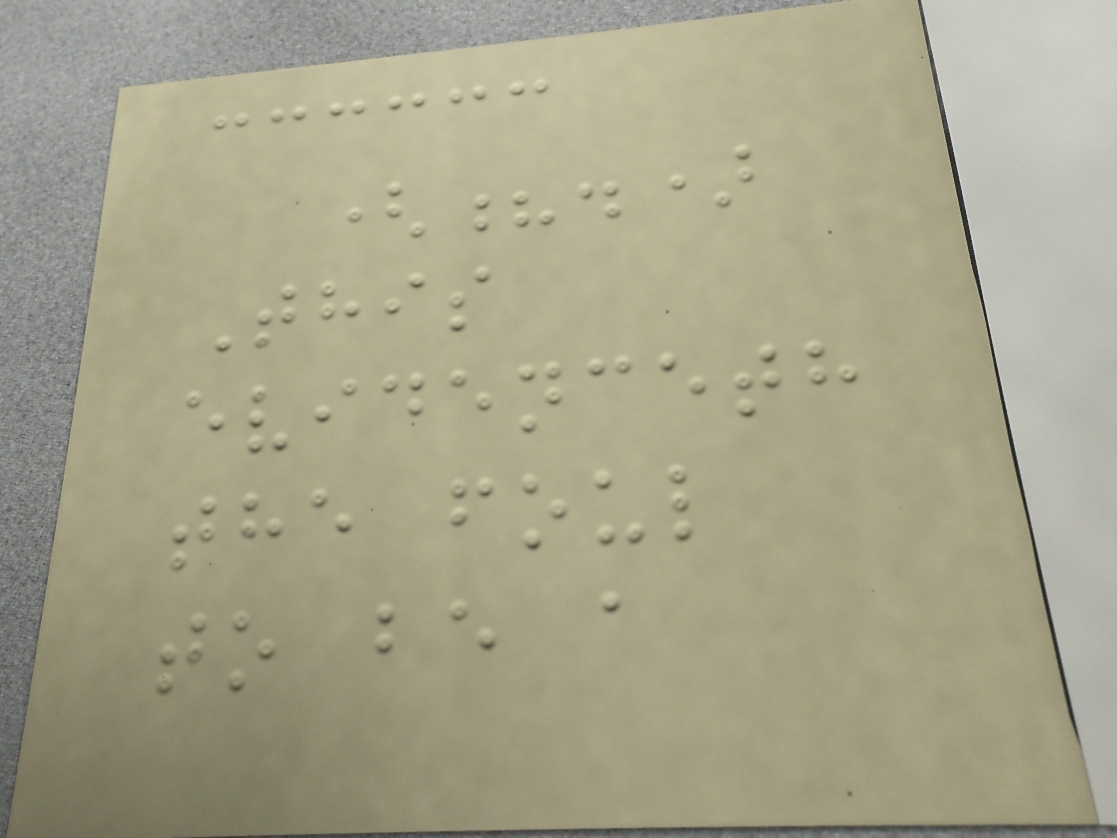(?.)
This
evidenceth
the foul
to be a
